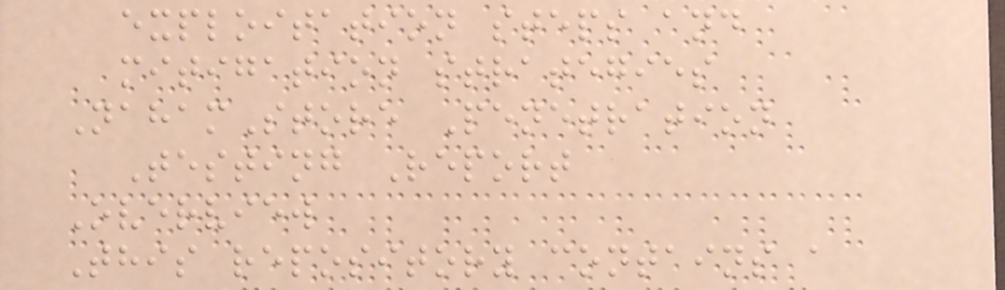exploitation steps and
mitigation strategies
NahamStore Penetration
Testing Report
Overview
This repository contains a
